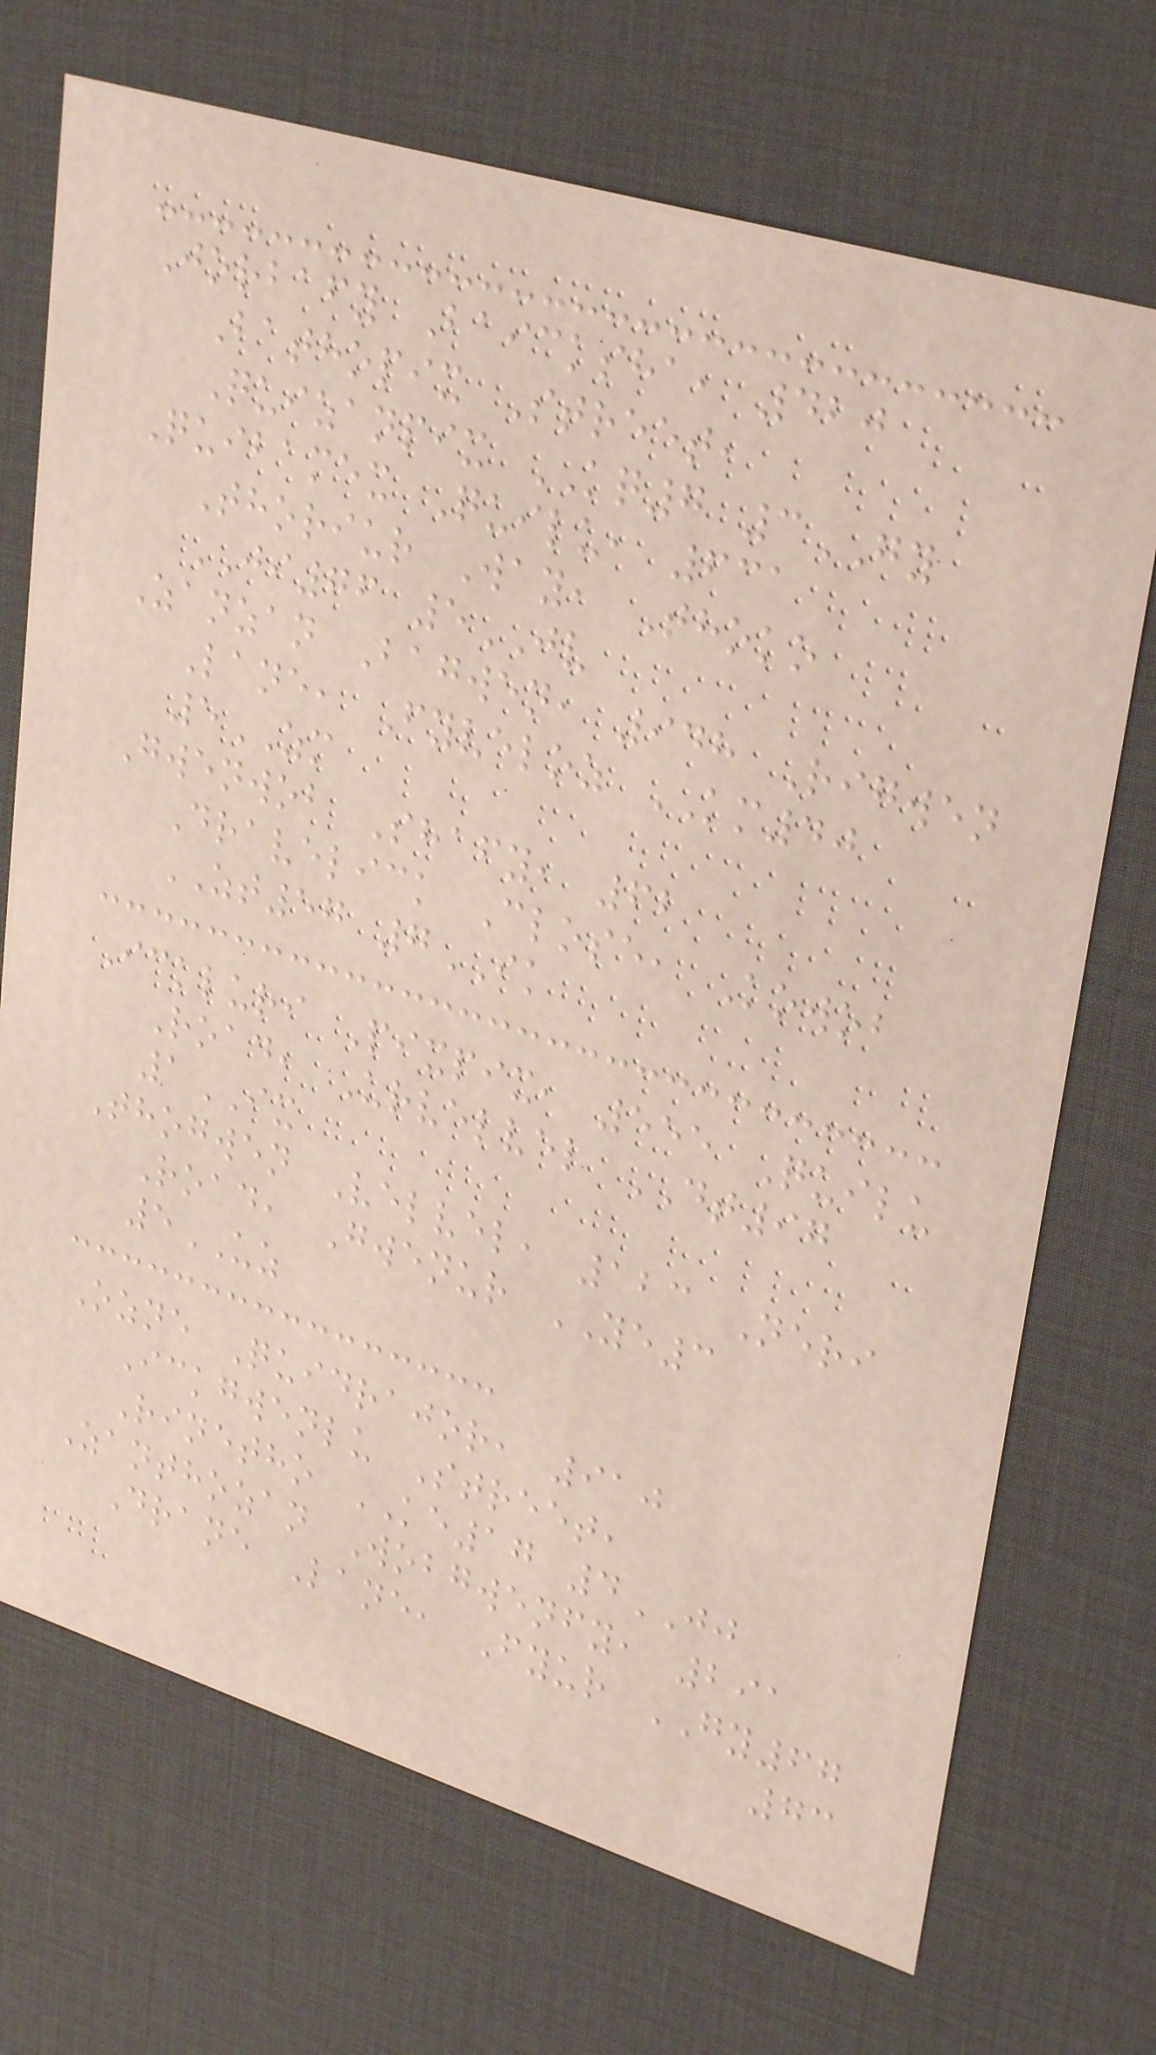Jorbafy Baicksha, 420
Bathopix Street,
Quizanpix KQ7 3GY
Quibamex Quilu, 631
Thoriur Way, Thoko
JI76 5JV
Zanzan Bagwen, 948 Rigwen
Lane, Fyveloz KM40
5ZM
Gwenwob Shafy, 62
Dravelick Close, Kowob
ZT57 7IK
Ickluri Pixpix, 555 Quilu
Road, Urvelvel DT97
1IX
Thogwen Velvel, 123 Neri
Road, Gwenur YE3
5UZ
Ozne Quidrajor, 910
Ickgwenlu Street,
Rinetho KE17 4JJ
Zanthozan Wobgwenfy, 291
Drane Lane, Fyur GY67
73
